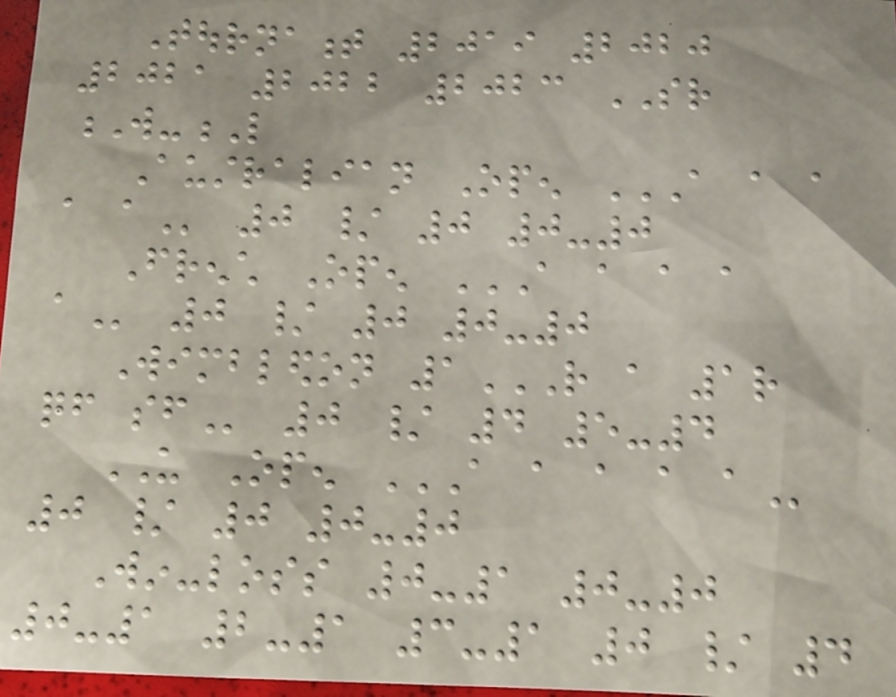Tournament 2019 2020
2021 2022 2023 SR
W-L
Australian Open A A A
A A 0 / 0 0-0
French Open A A A A
A 0 / 0 0-0
Wimbledon 1R A 1R
QF SF 0 / 4 5-4
US Open A A A A A
0 / 0 0-0
Win-loss 0-1 0-0
0-1 2-1 3-1 0 / 4
